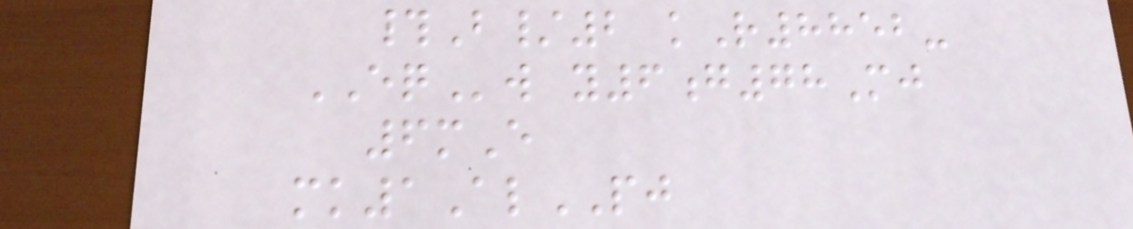#B/2 kR8852-
EQw y6g78Mj
6mE
mk1AlPJ
